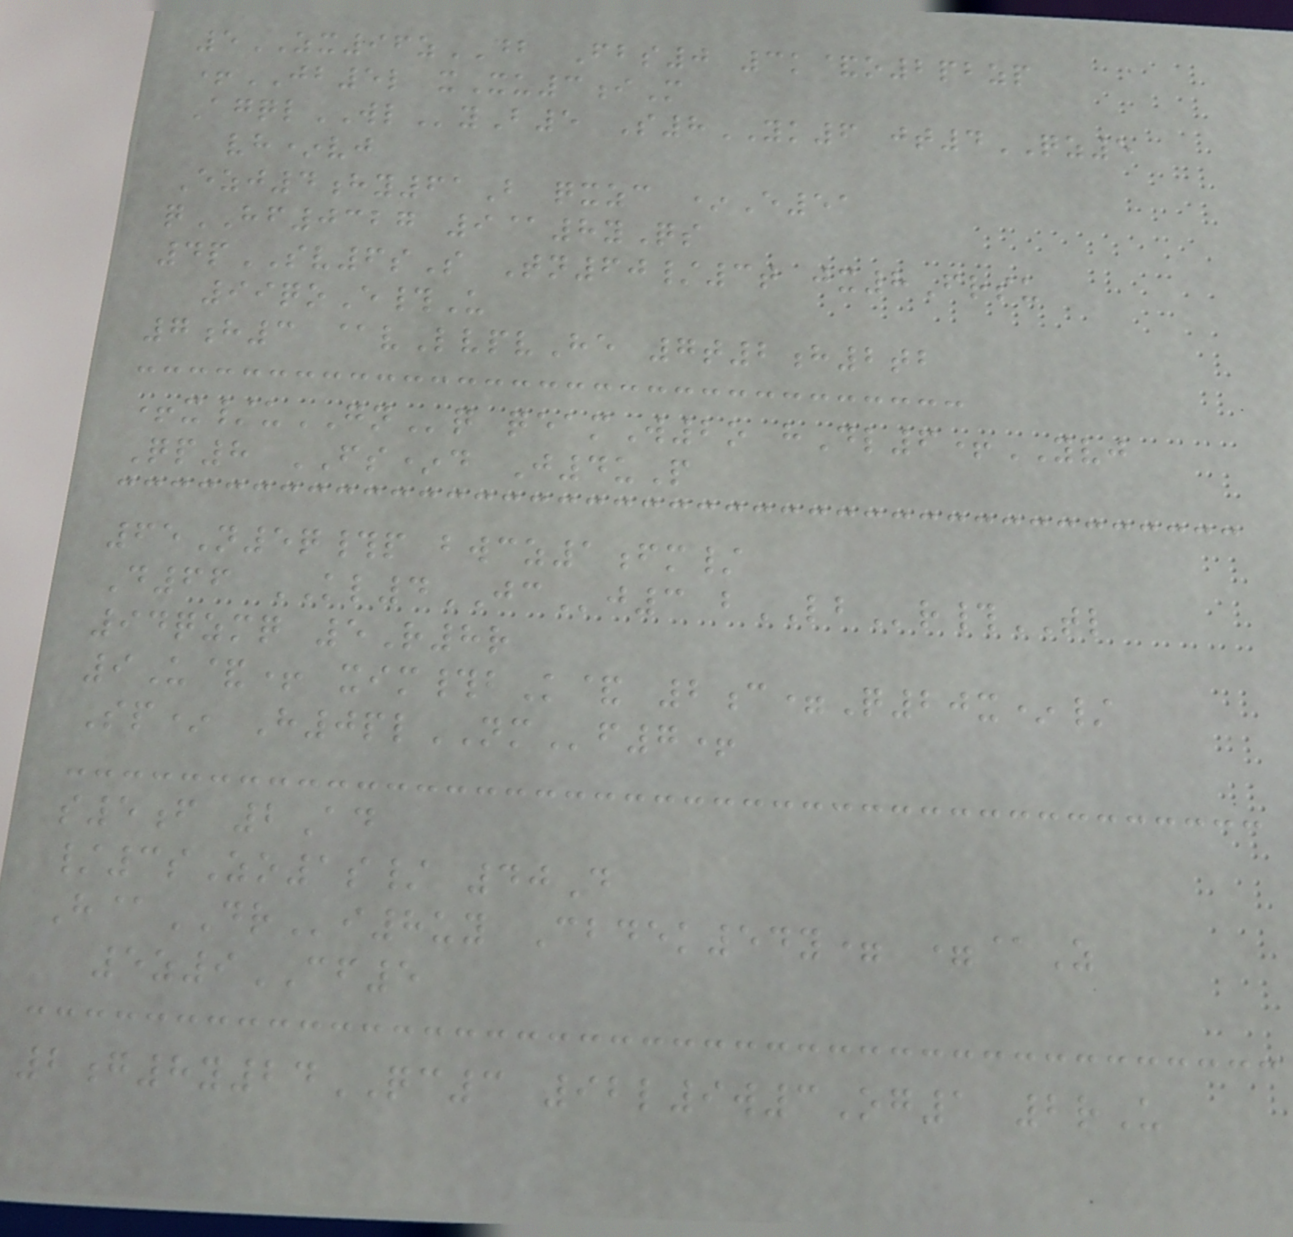5ZX96zDB Fbs0 3k&o2pbzp
+JB5l xXu3iM
AgqlWLyB5 S8YK6 jt4QZ5
vh*vj
Ezj4hy61B qxzc *E51
qHF0327 9@8yQs
4pSV6sS Tn60/3t jx8Frsu
99qoE#U
7h3 @vLvpvHe 7t2h2tb
+x/uGNq qeamW2o hDl6+YVJ
Qp8 FS*d J4uP
65N5q#p bwcz1fm/
D66 KL4JCj3 bLBr#TL
94qzmq 5R8r
9U&+ xim#bK& 2c=Q20x*/
Sp* H0plNMf7+
s5f 2Ad
/3sZo1s/ 40D
H@DRi8uy Cbdek54y= =@Z
5z9CF5
2g8y24QC3 92l9w3Og1 2rU
